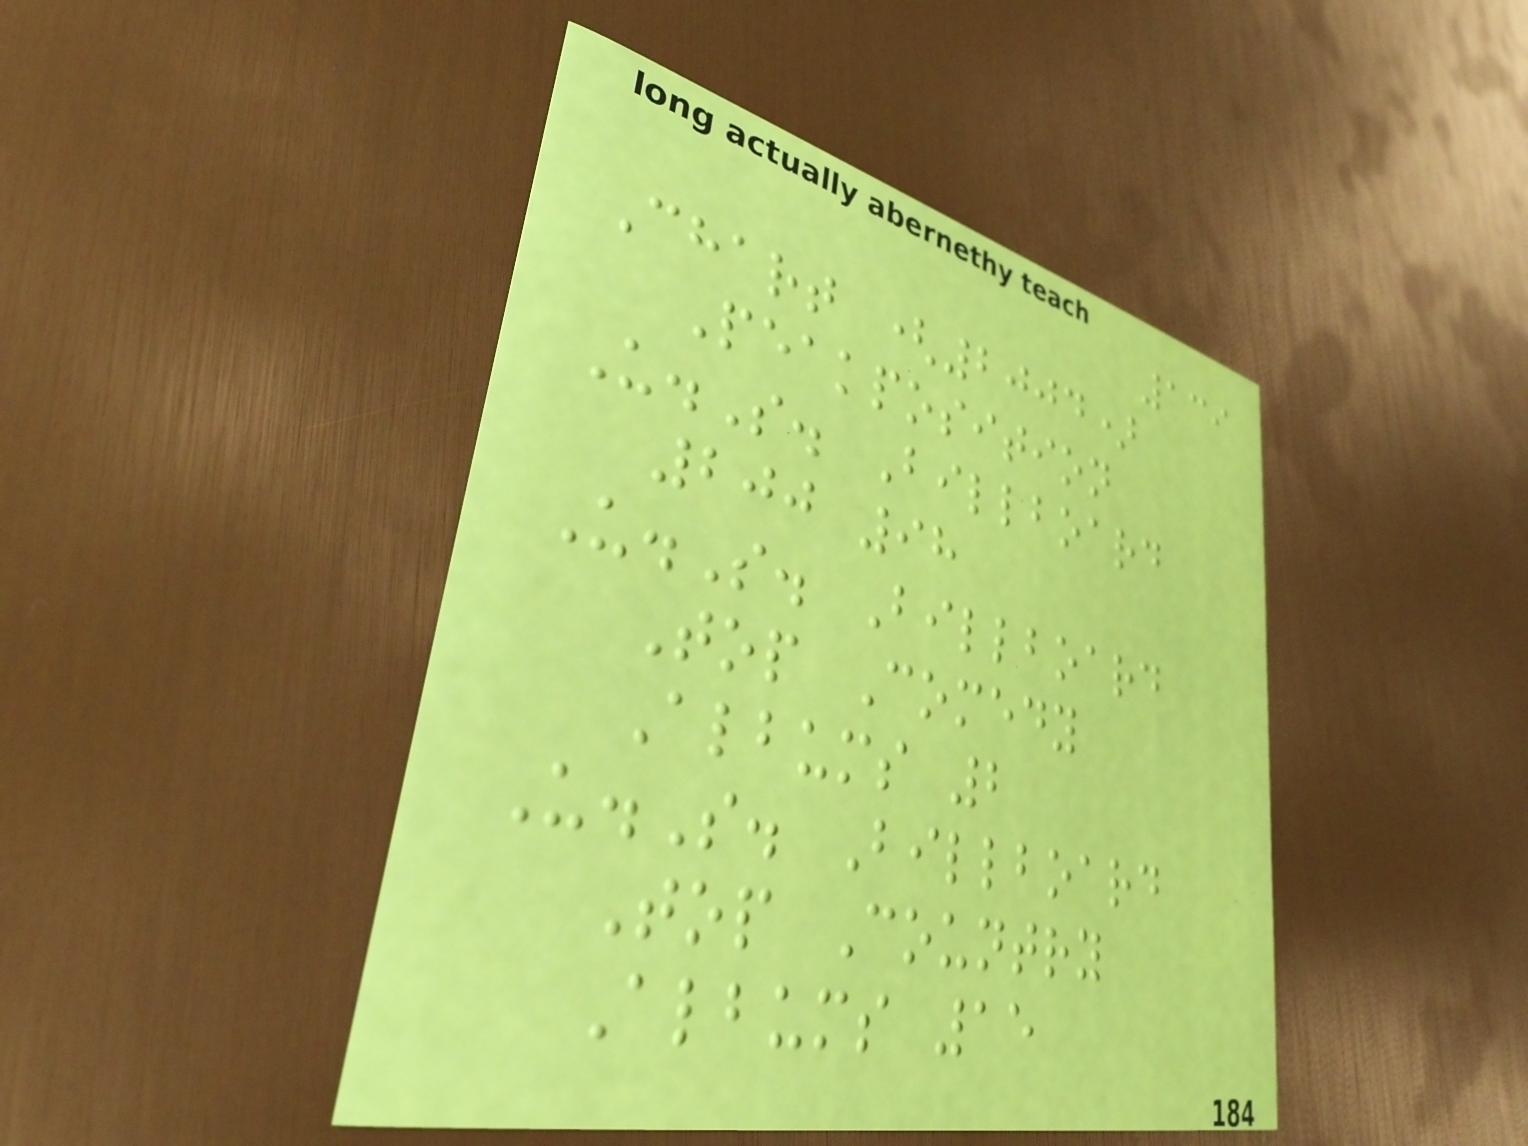139
Chart (2004)
Peakposition
U.S. Billboard
200 98
U.S. Billboard
Top Comedy
Albums 2
U.S. Billboard
Top Country
Albums 15
